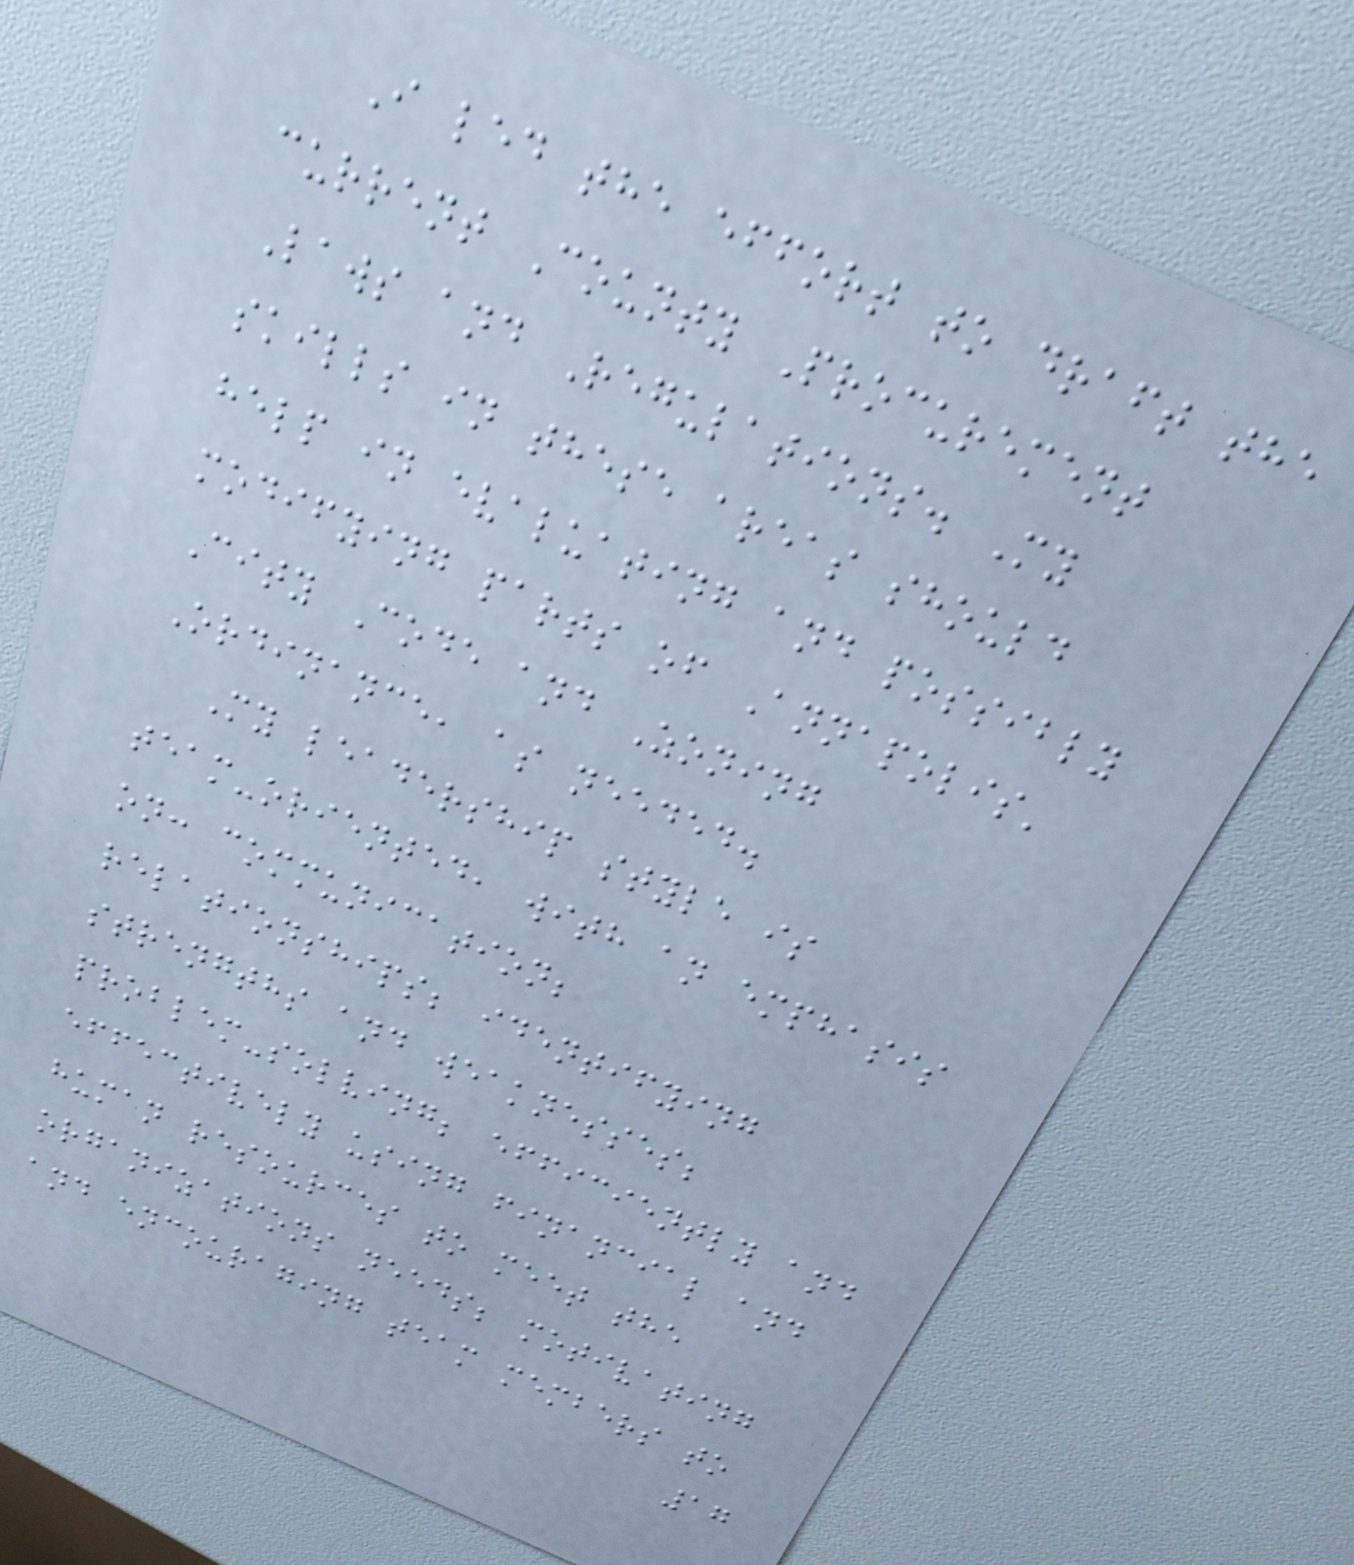I led the effort to draft the
current County Procurement
Laws and Regulations. My
skills in these areas should
help in evaluating and possibly
modifying parts of Annapolis'
City Code and Zoning
Ordinance, as needed.
My leadership style is
team-oriented, with an emphasis
on: communication;
relationships; identifying
strengths and weaknesses;
problem-solving; efficiently and
effectively using financial and
human resources to meet the
organizations needs; motivating
and encouraging team members to
17
